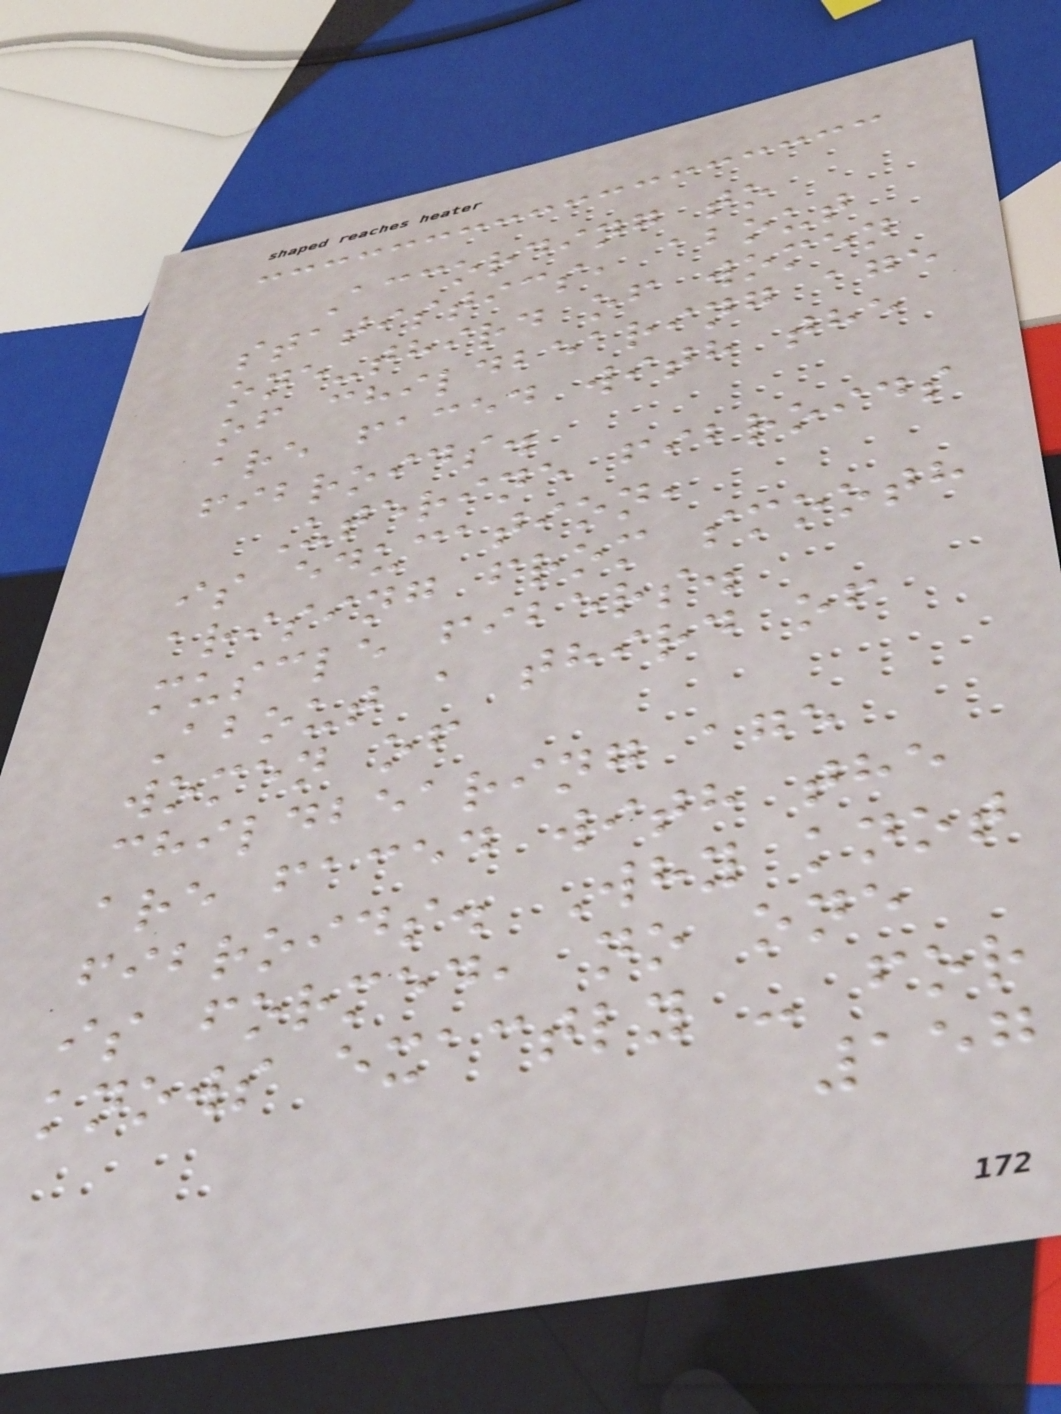According to
statistics, about
one-third of women
of childbearing age
are faced with the
fibroids.
Uterine fibroids
is education,
arising from smooth
muscle fibers.
About a third of
women of
childbearing age
are faced with the
fibroids. Why knot
is formed, no one
knows exactly - for
157
